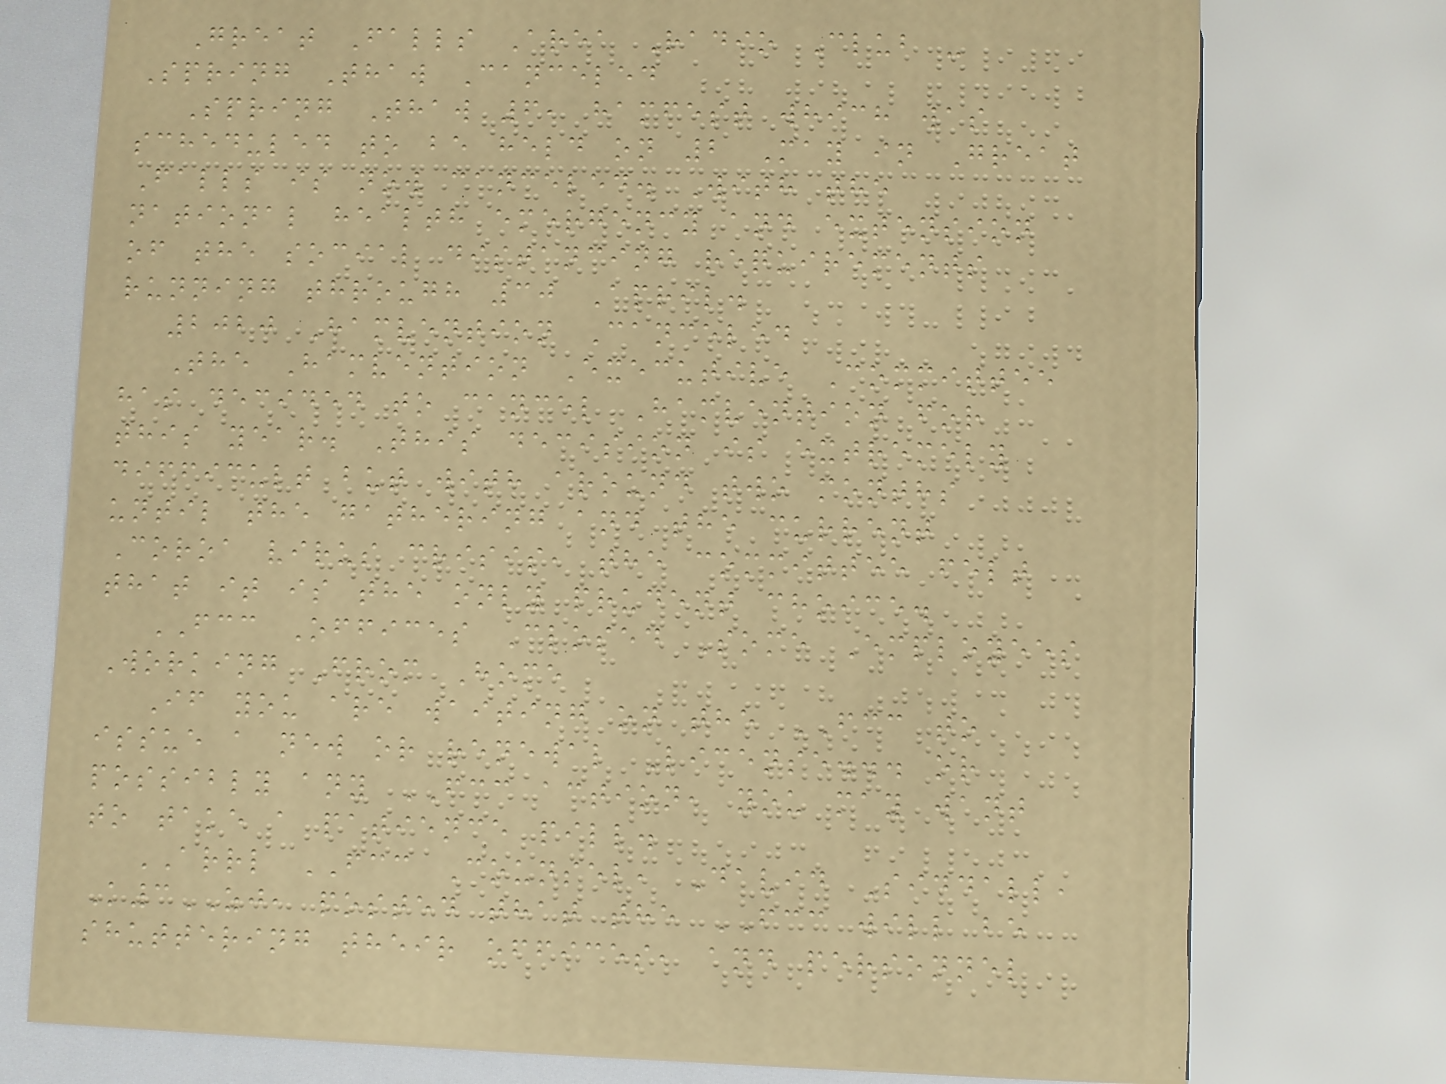Great Falls Area Radio Club -
Spring Thaw Canceled
Spring Thaw 6, hamfest which was
scheduled to be held on 2 May in Great
Falls is now canceled. With the
national health emergency and extension
of the social distancing requirements
running through 30 April.
2020 Hamvention Canceled
The Hamvention Executive Committee
has decided to cancel Hamvention for
this year. This decision is extremely
difficult but with around two months
until the gathering and the current
Coroa virus crisis, the committee felt
that it is the only prudent choice.
FCC Offices Closed Some Employees
Working From Home
If you are waiting on the FCC to
issue a new or renewal License... or
possibly any FCC action, you may want
to take a patience pill.
ARRL FCC Counsel, David Siddall,
K3ZJ, posted that the FCC will be
shuttering their offices, and personnel
